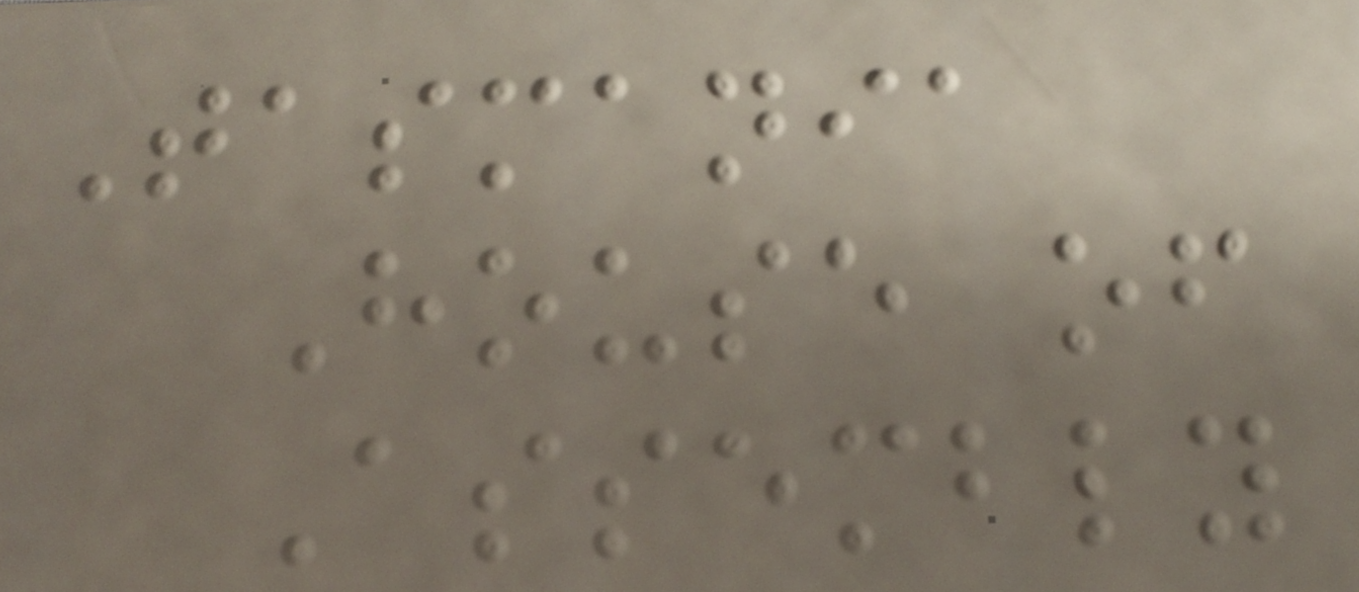Tasmania
House of
Assembly
